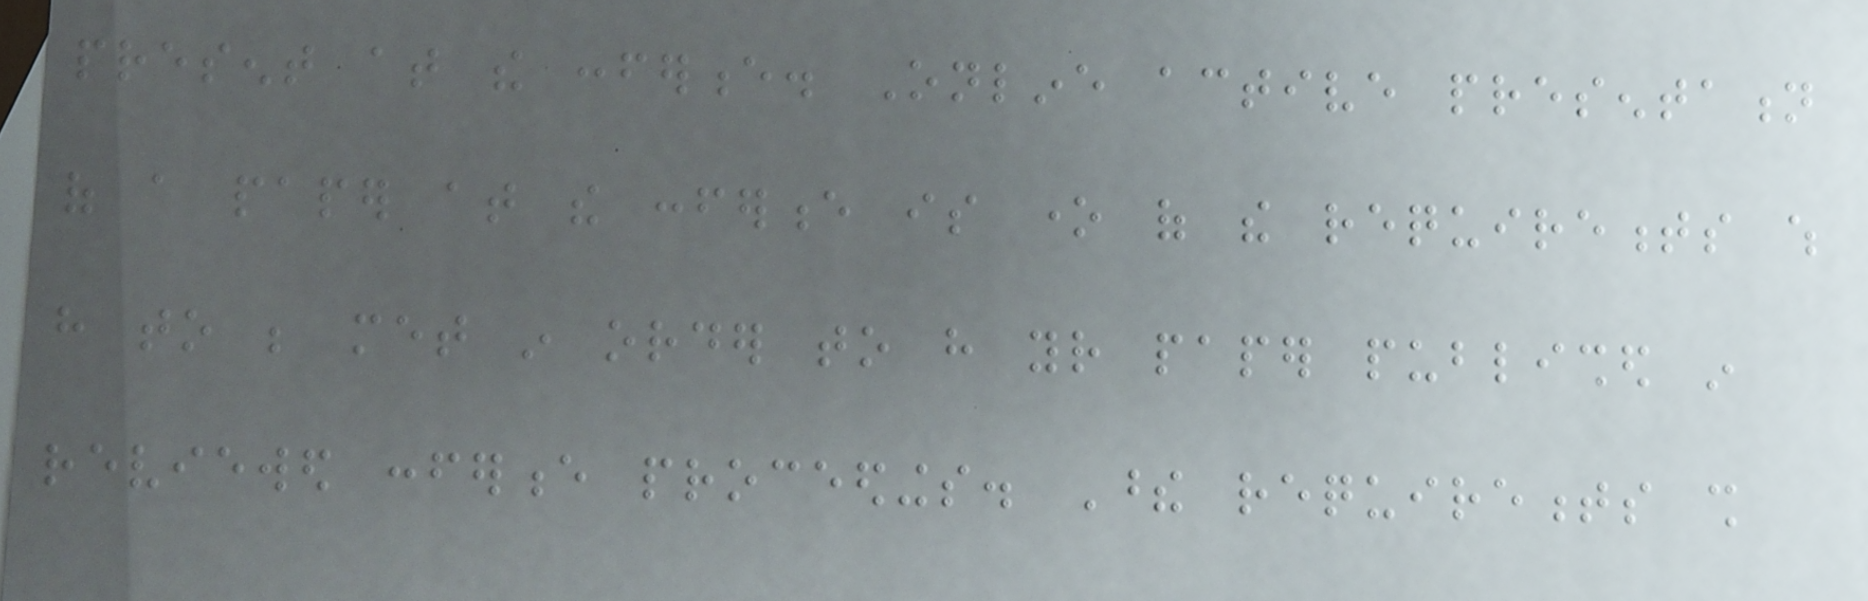present at the conference. Online active presentation
of a paper at the conference is one of the requirements which
have to be met in order to have your paper published in
reviewed conference proceedings. These requirements shall
